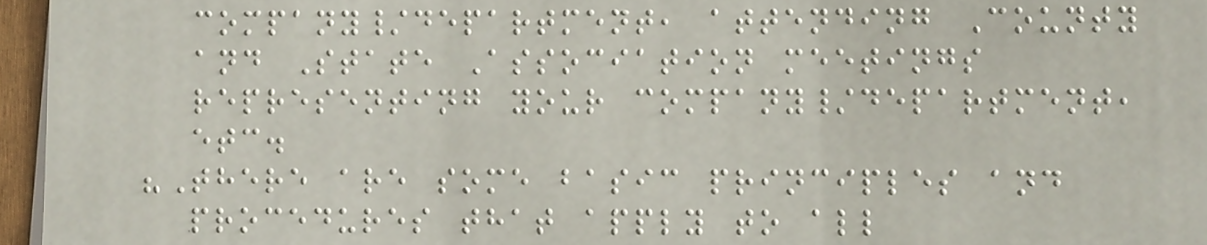company/department, attending County
and State Association meetings
representing your company/department,
etc.
"There are some basic principles and
procedures that apply to all
